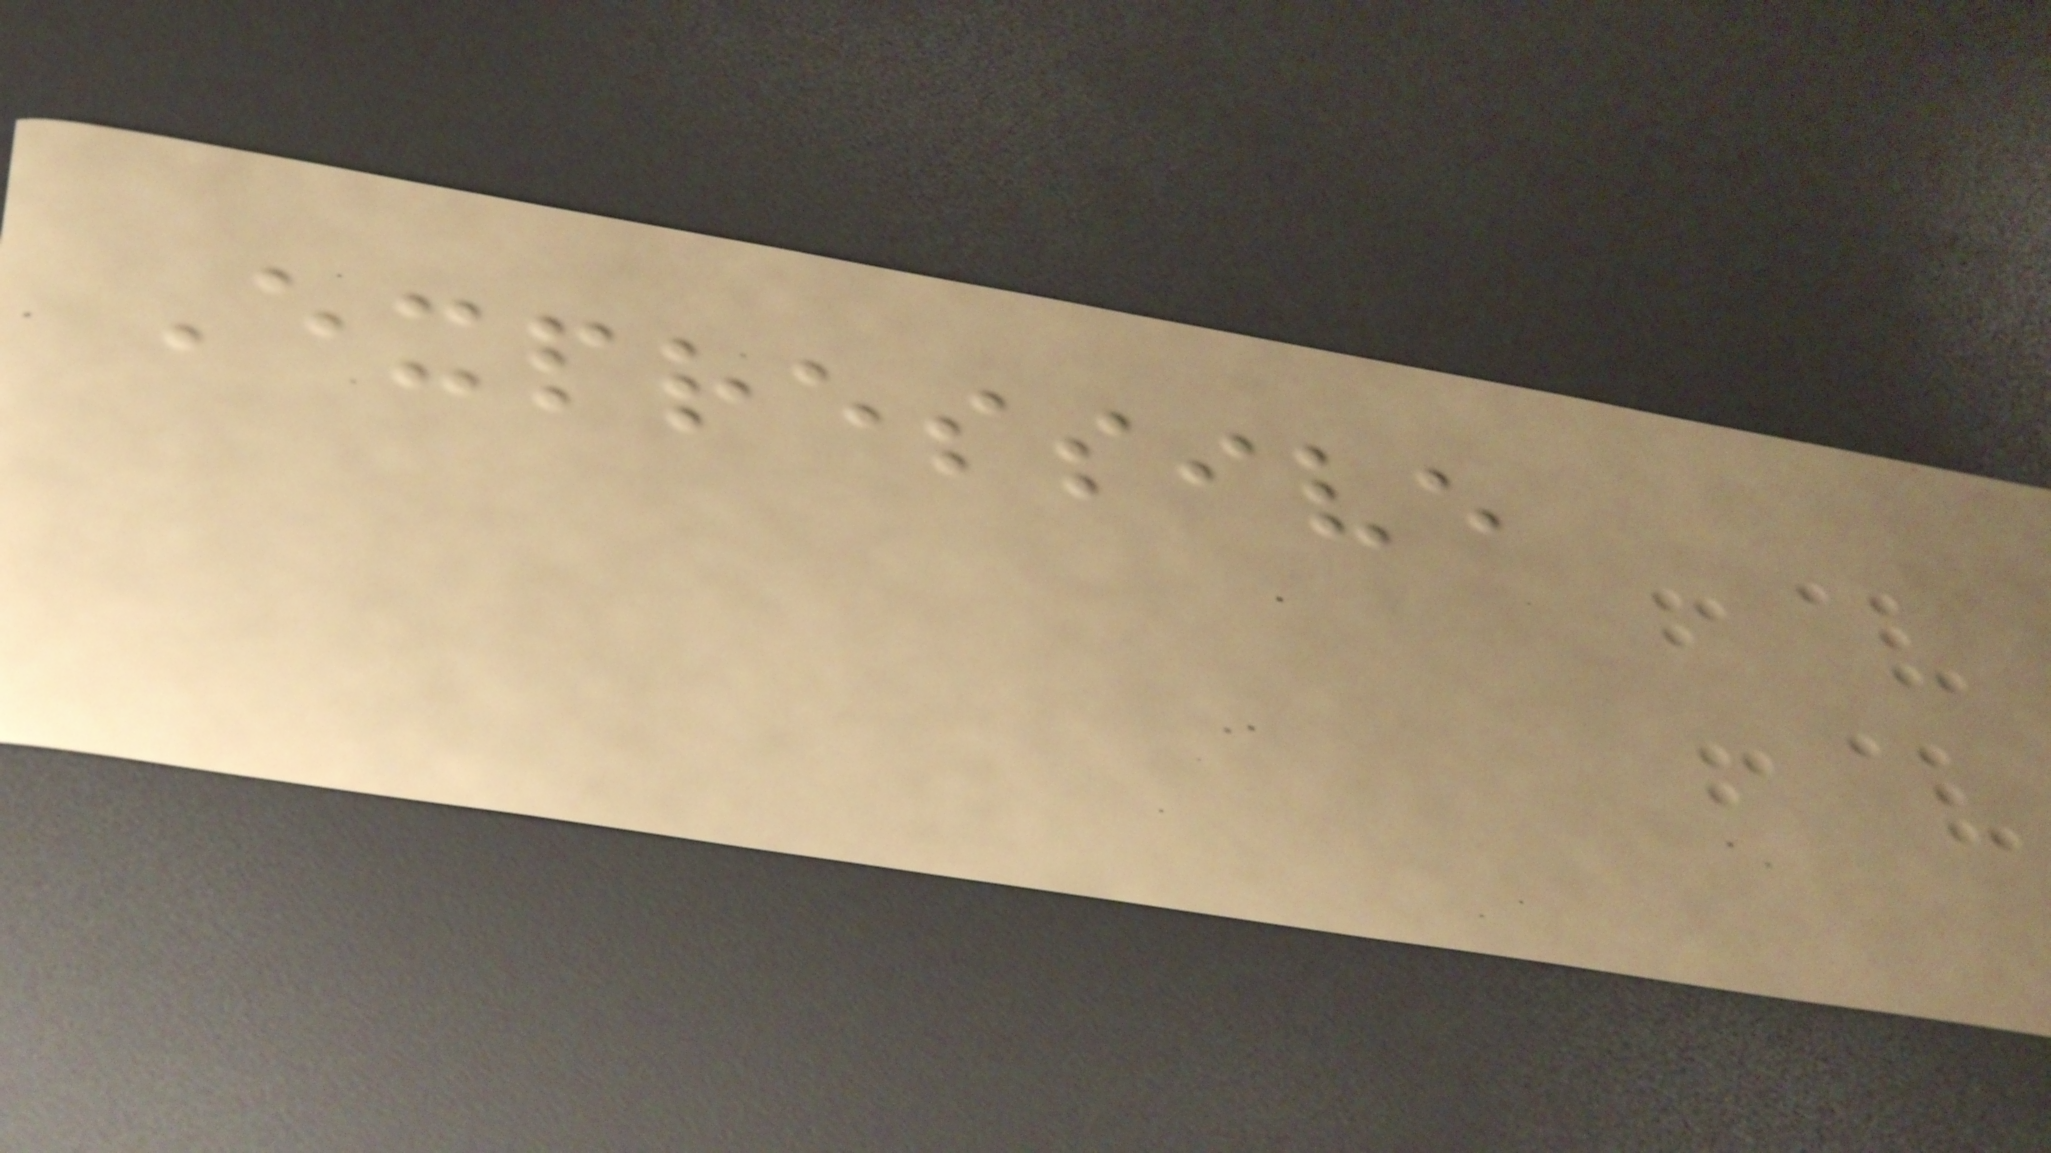Expressive
